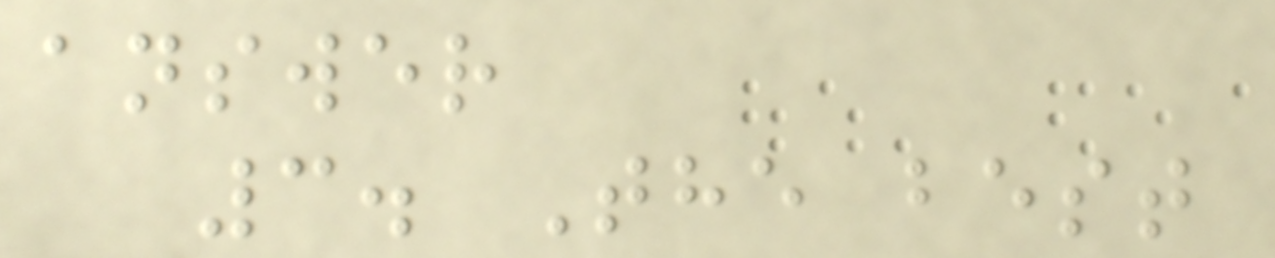answer
3. The best
